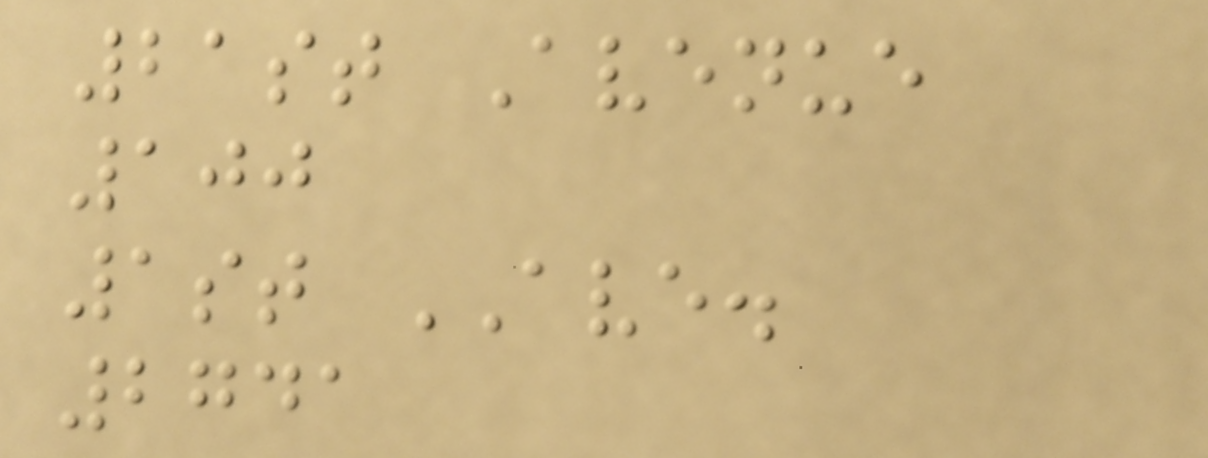21st Avenue
100
1st AVE.
2741
